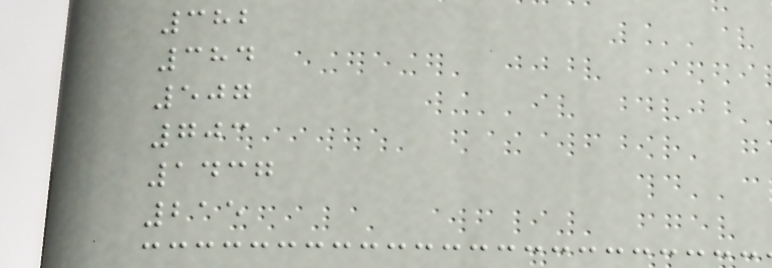382
384
507
703
1437
215
